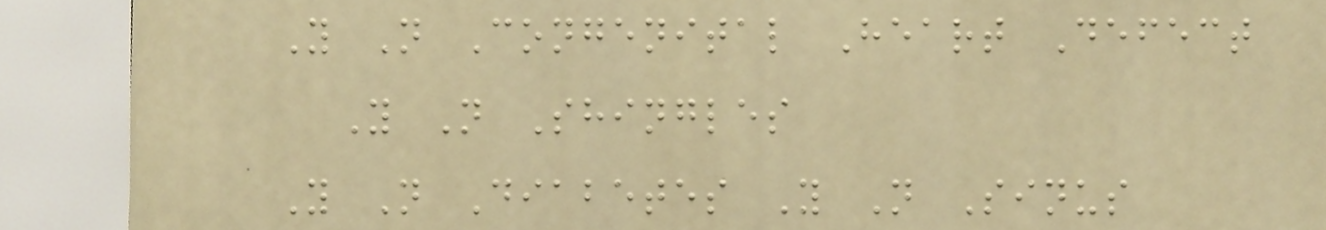Y N Congenital Heart Defect
Y N Shingles
Y N Diabetes Y N Sinus
